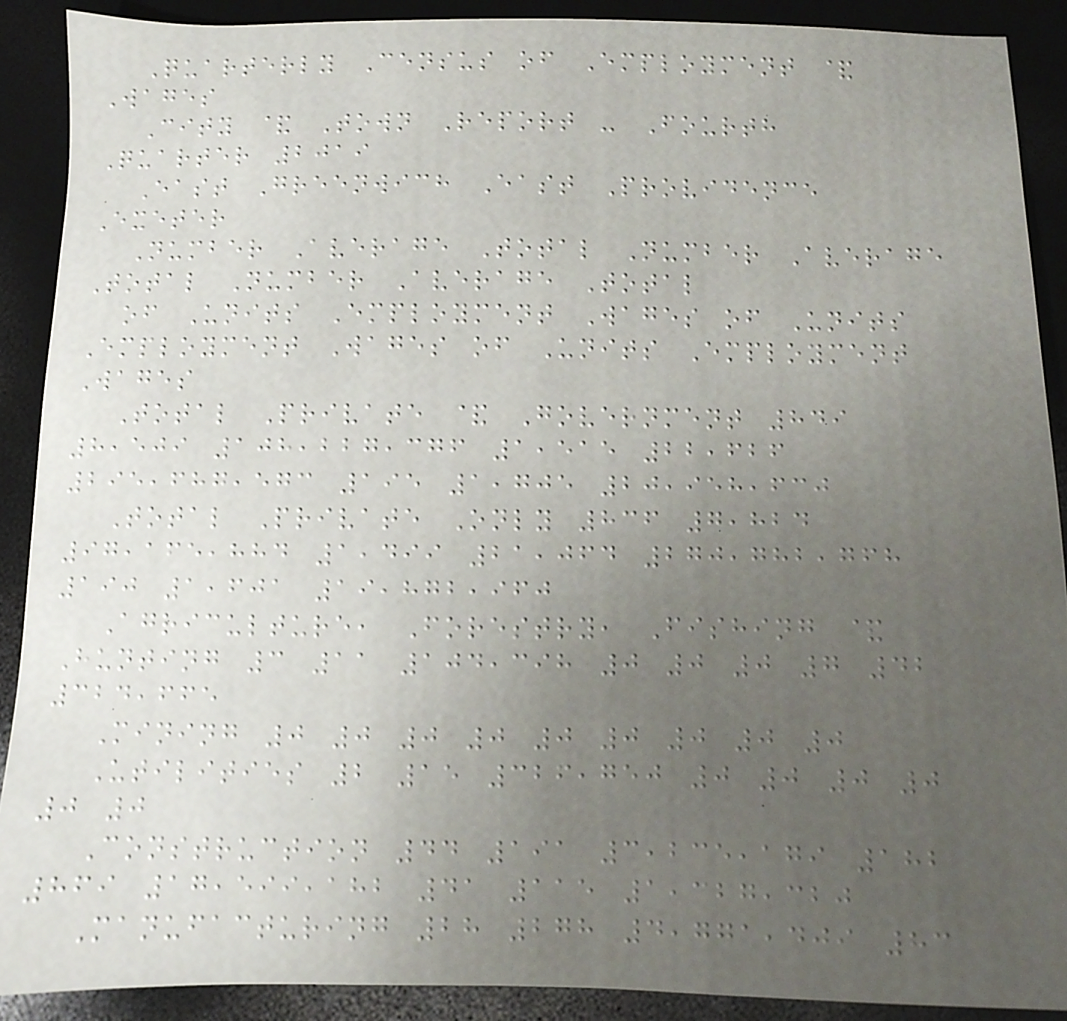Quarterly Census of Employment &
Wages
City & Town Report - Fourth
Quarter 2019
East Greenwich East Providence
Exeter
Number Average Total Number Average
Total Number Average Total
of Units Employment Wages of Units
Employment Wages of Units Employment
Wages
Total Private & Government 849
8,509 108,227,376 1,515 22,626
295,687,573 195 1,705 20,958,630
Total Private Only 836 7,824
97,165,884 1,499 21,064 270,782,768
190 1,601 19,872,960
Agriculture, Forestry, Fishing &
Hunting 3 11 104,398 0 0 0 7 42
324,665
Mining 0 0 0 0 0 0 0 0 0
Utilities 2 15 326,750 0 0 0 0
0 0
Construction 44 191 3,235,179 182
869 17,599,182 41 115 1,327,320
Manufacturing 28 278 4,771,409 83
